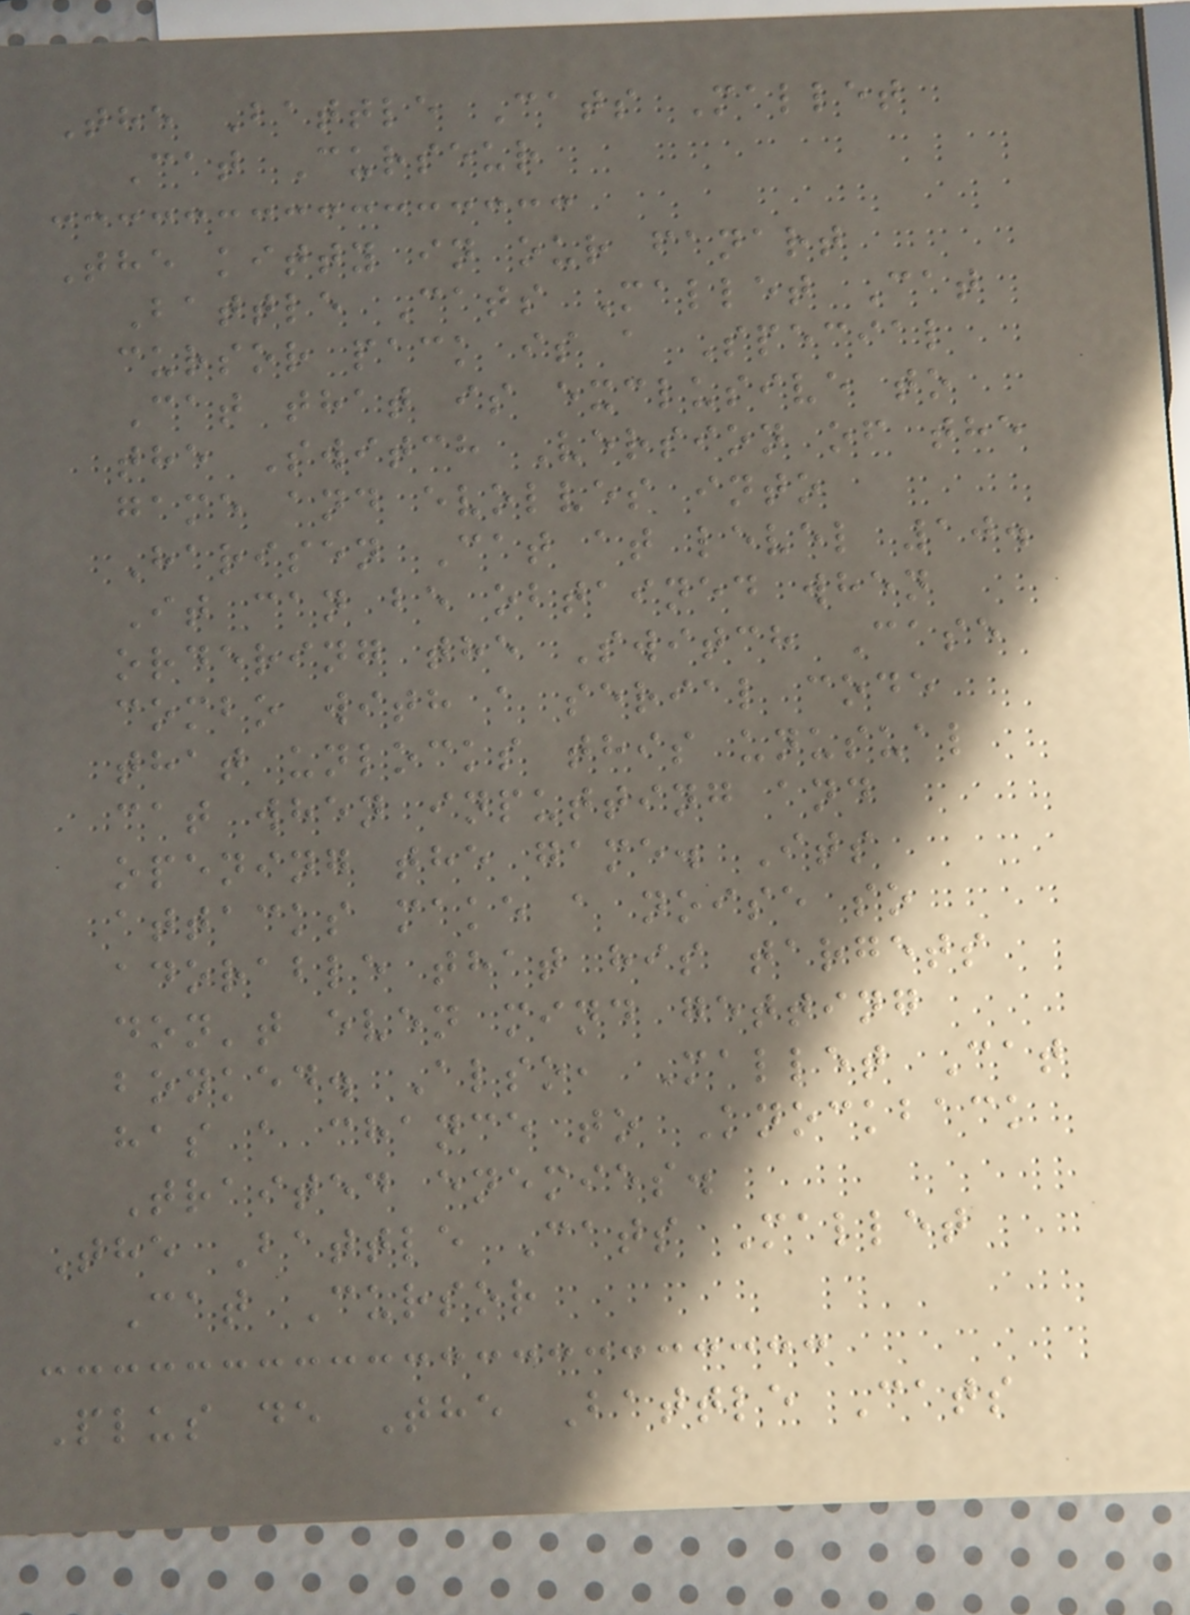The Battle Cats Mallet
Cat Curseur
The kitty in our fanart
Battle Cats Mallet Cat
cursor pack is a Special
Cat that is exclusive to
the Switch Version of the
game and evolves into
Harisen Cat at level 10.
It can be obtained when
ordering the Switch Case
combo with a serial code
that unlocks this unusual
cat when inputting and
opening the game. Its
attacks make a noise so
adorable that his targets
don't even mind getting
bonked. Also, Mallet Cat
has a chance to Knockback
Traited enemies.
The Battle Cats Mallet
Cat Cursor
Plus de The Battle Cats
